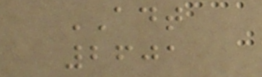ADT
2601
